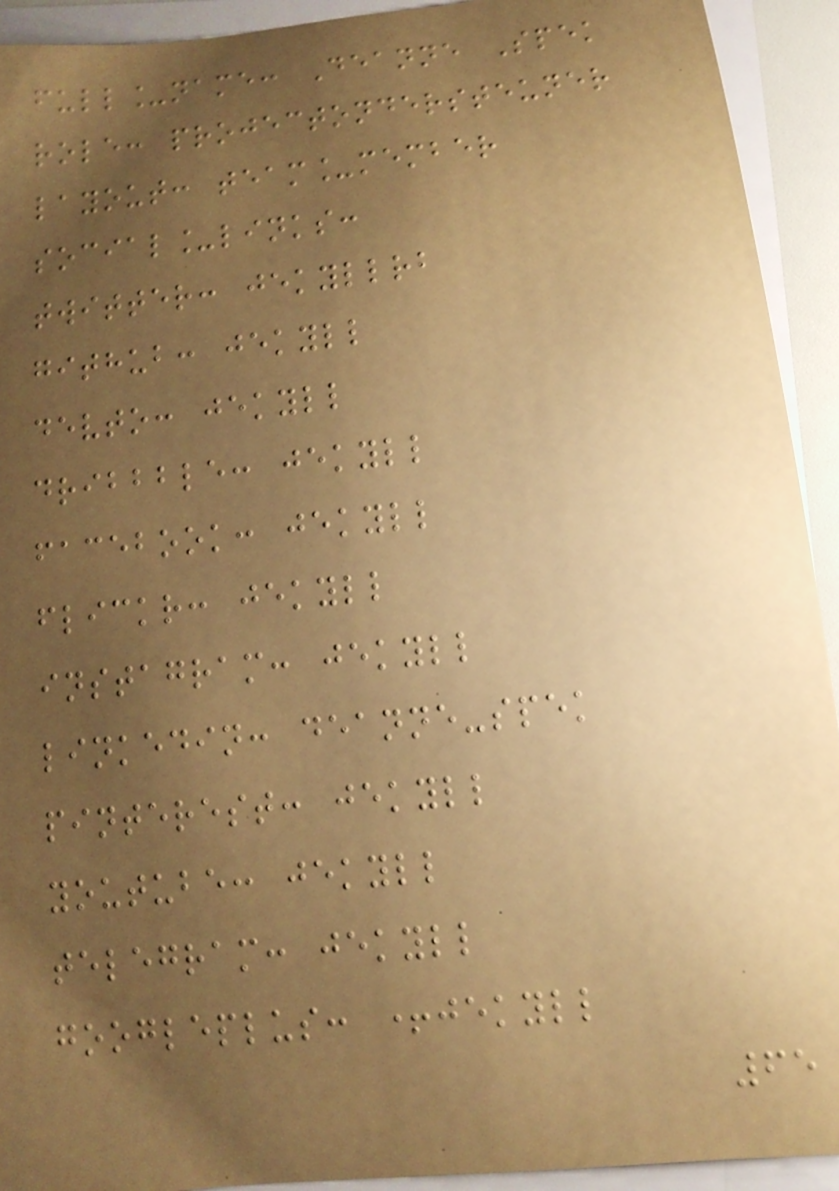full_name: Deanne Spek
role: projectondersteuner
layout: team_member
social_links:
twitter: jekyllrb
github: jekyll
devto: jekyll
dribbble: jekyll
facebook: jekyll
flickr: jekyll
instagram: jekyll
linkedin: deanne-spek
pinterest: jekyll
youtube: jekyll
telegram: jekyll
googleplus: +jekyll
65
